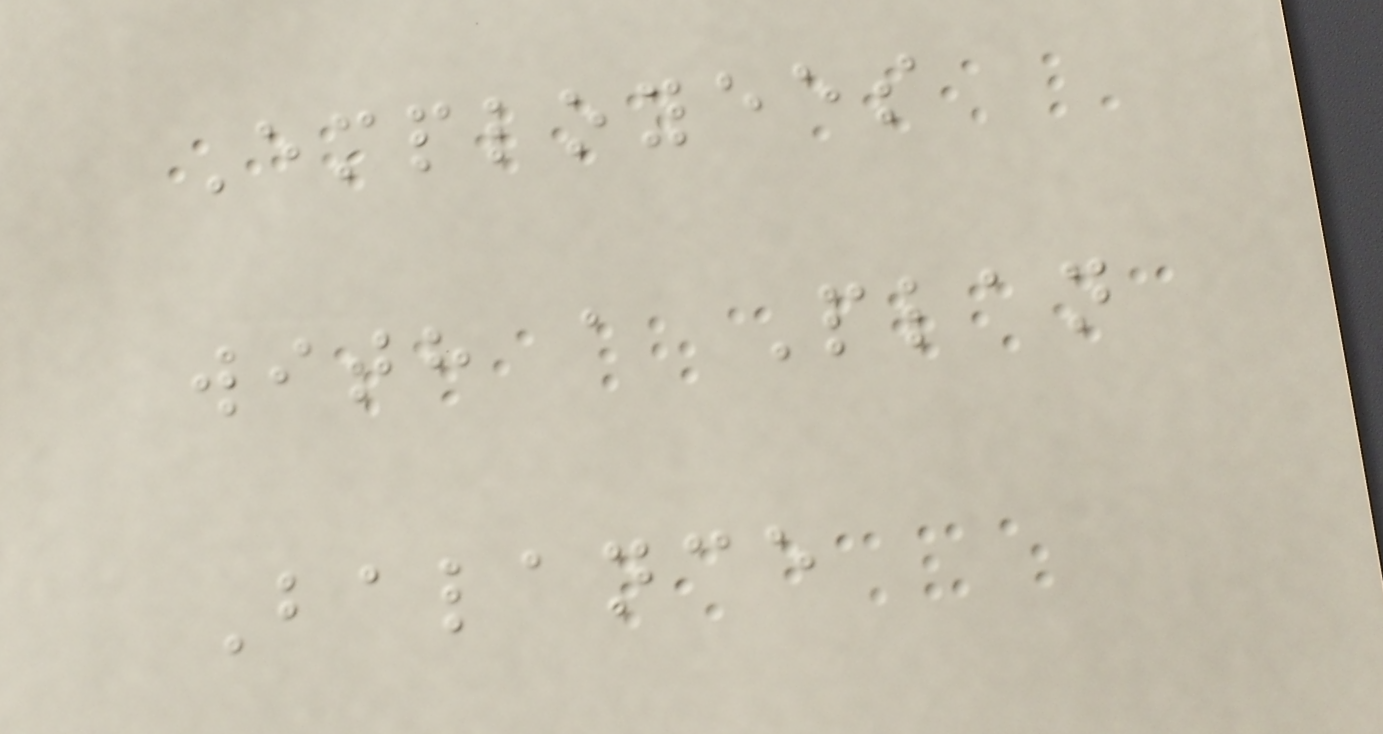Employees
with a Plan
Balance
